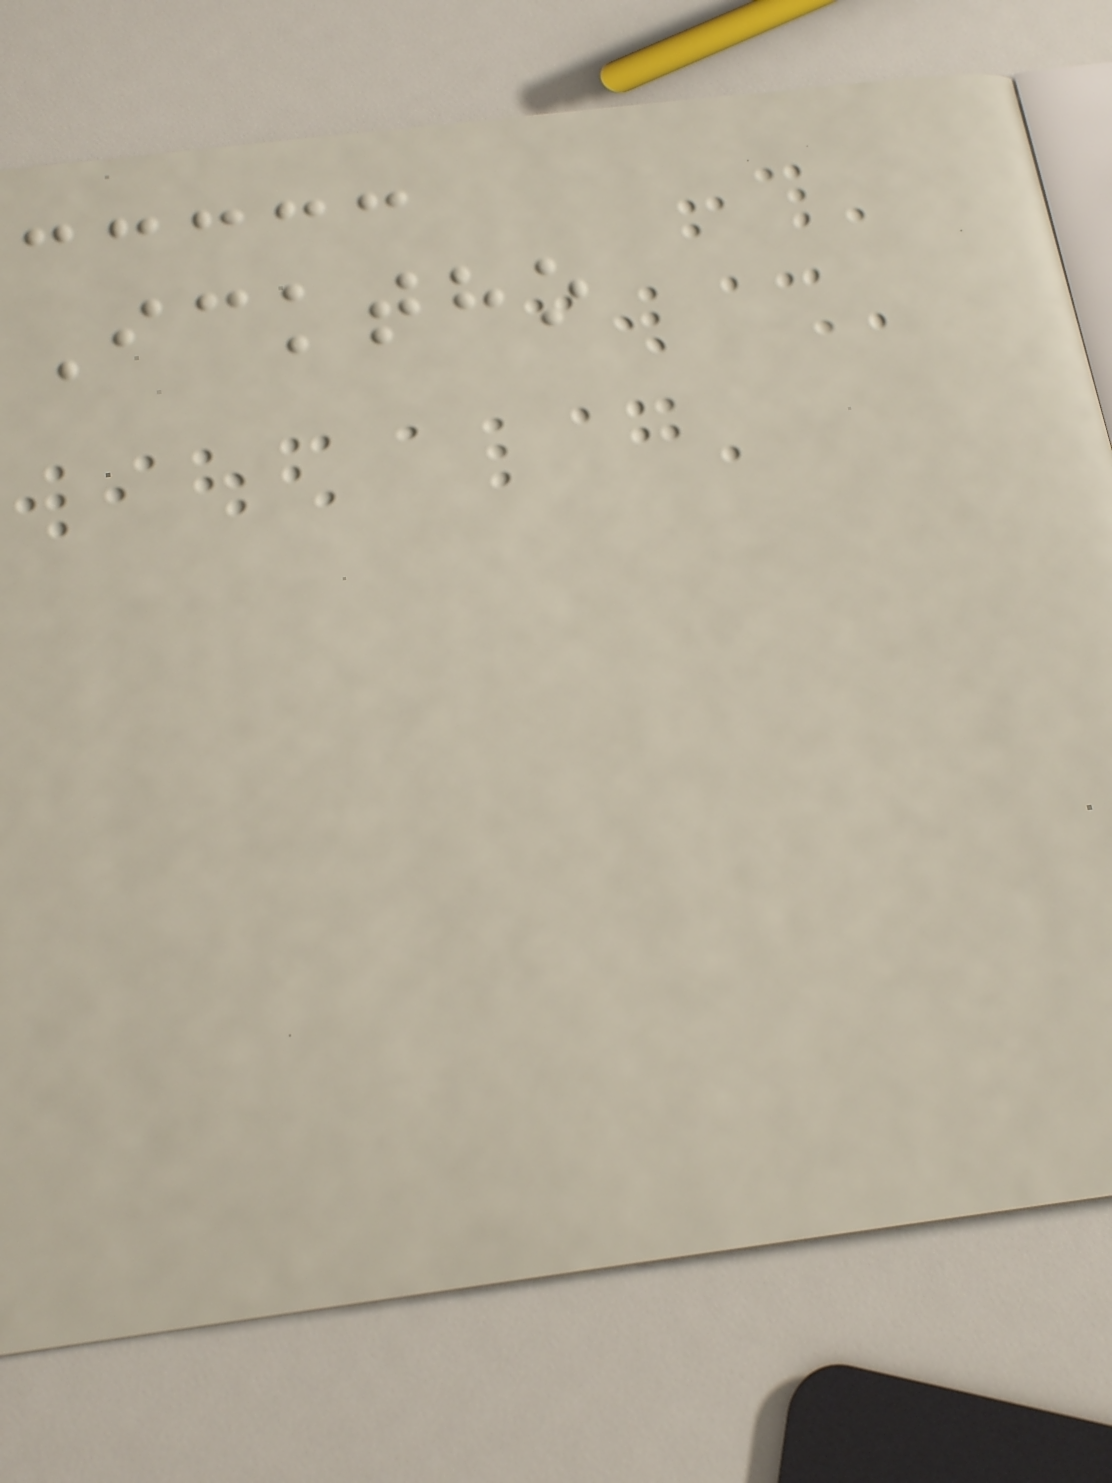Icktho
